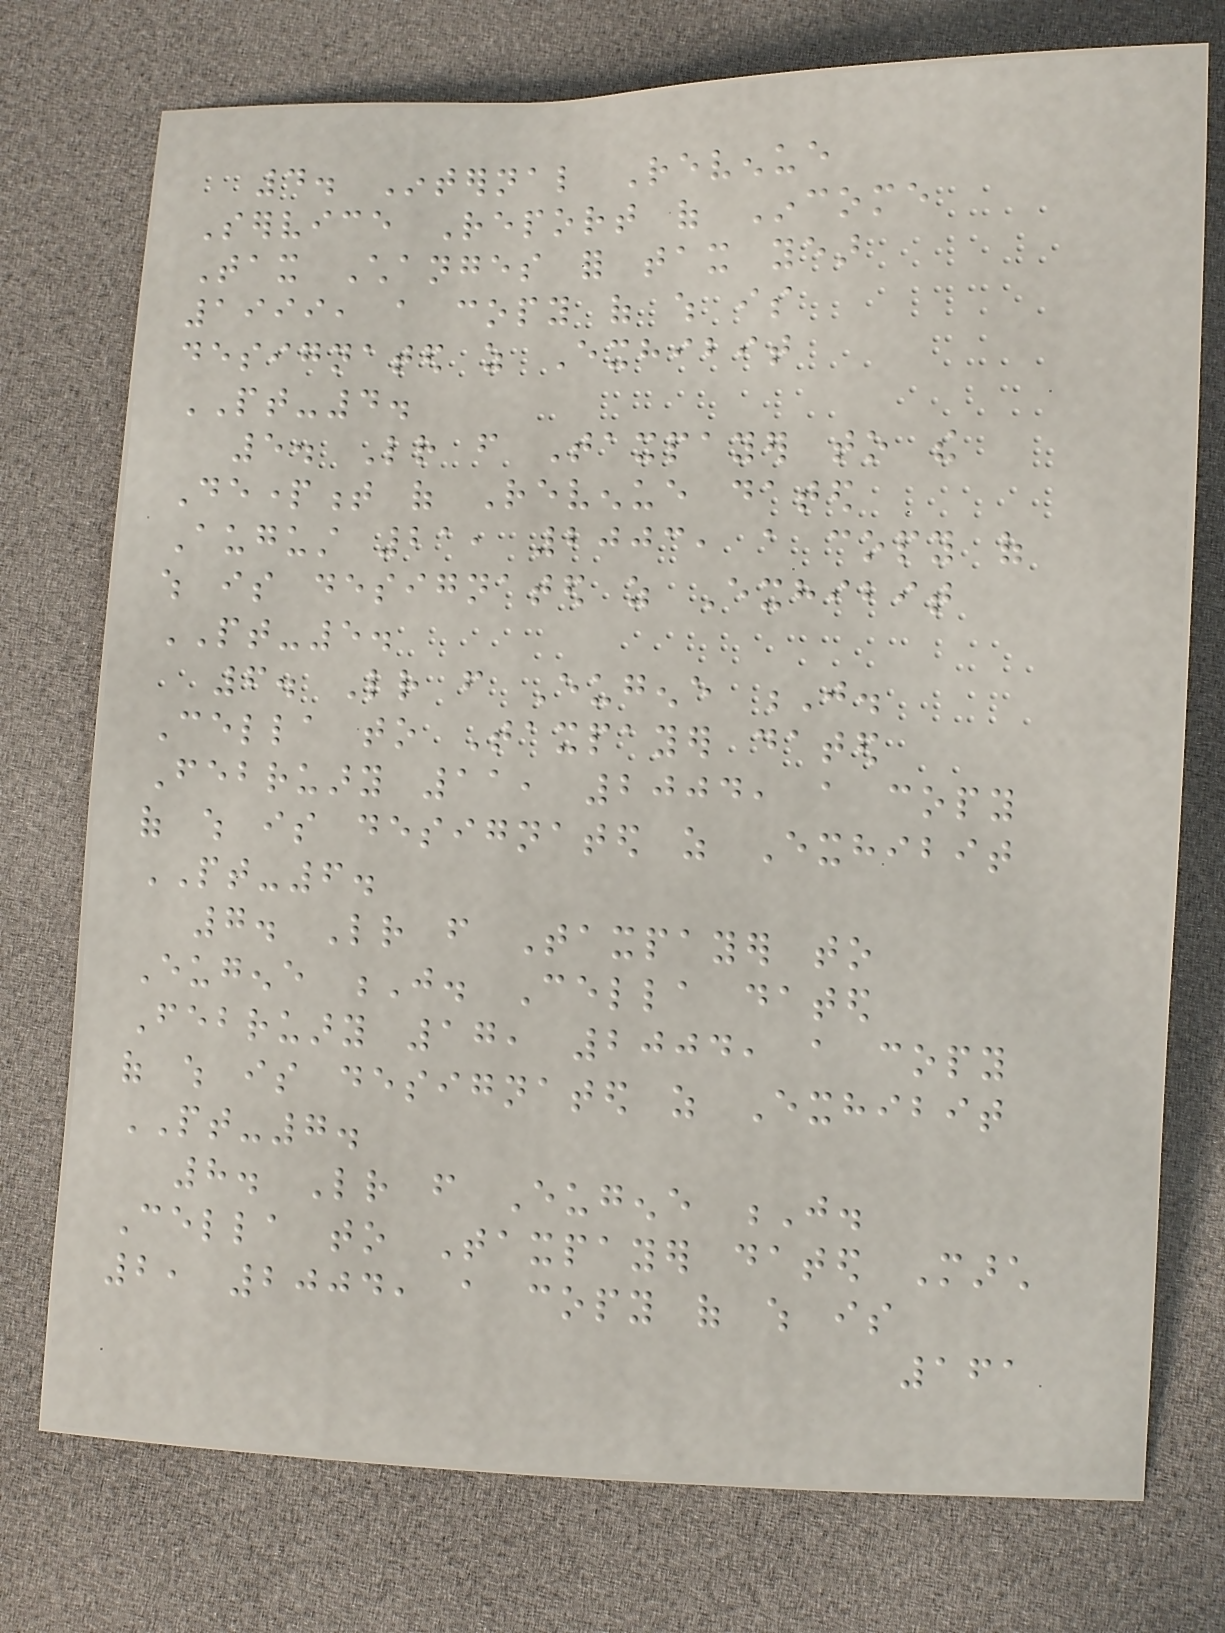4. Internal Revenue
Service Report of Income
Tax Changes for tax year
1999, a copy of which is
designated as Exhibit
PT-4.
5. Letter from Taxpayer to the
Department of Revenue dated
August 21, 2003, a copy of
which is designated as Exhibit
PT-5.
6. Letter from Eugene J.
Cella to Taxpayer dated
February 11, 2004, a copy
of which is designated as Exhibit
PT-6.
7. Letter from Taxpayer to
Eugene J. Cella dated
February 17, 2004, a copy
of which is designated as Exhibit
PT-7.
8. Letter from Eugene J.
Cella to Taxpayer dated March
2, 2004, a copy of which is
161
